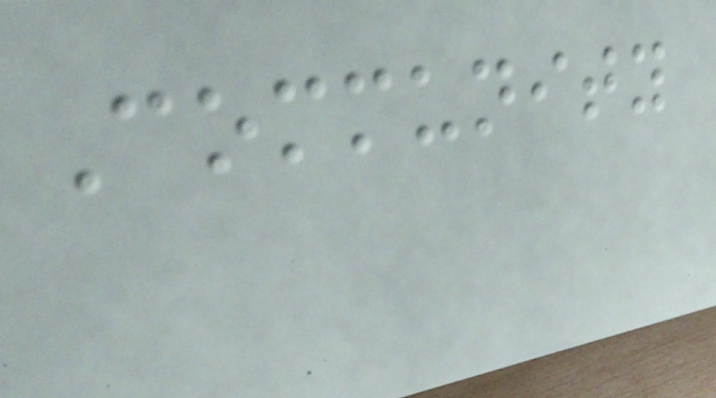Community
